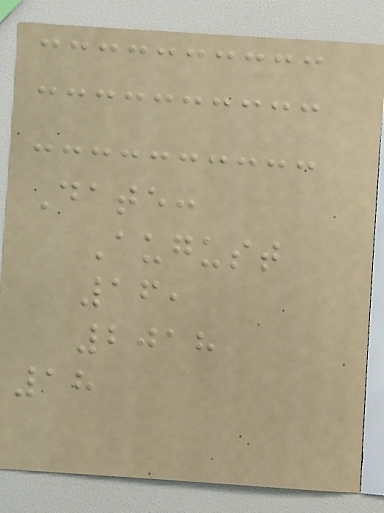Date:
August
16,
2018
18
